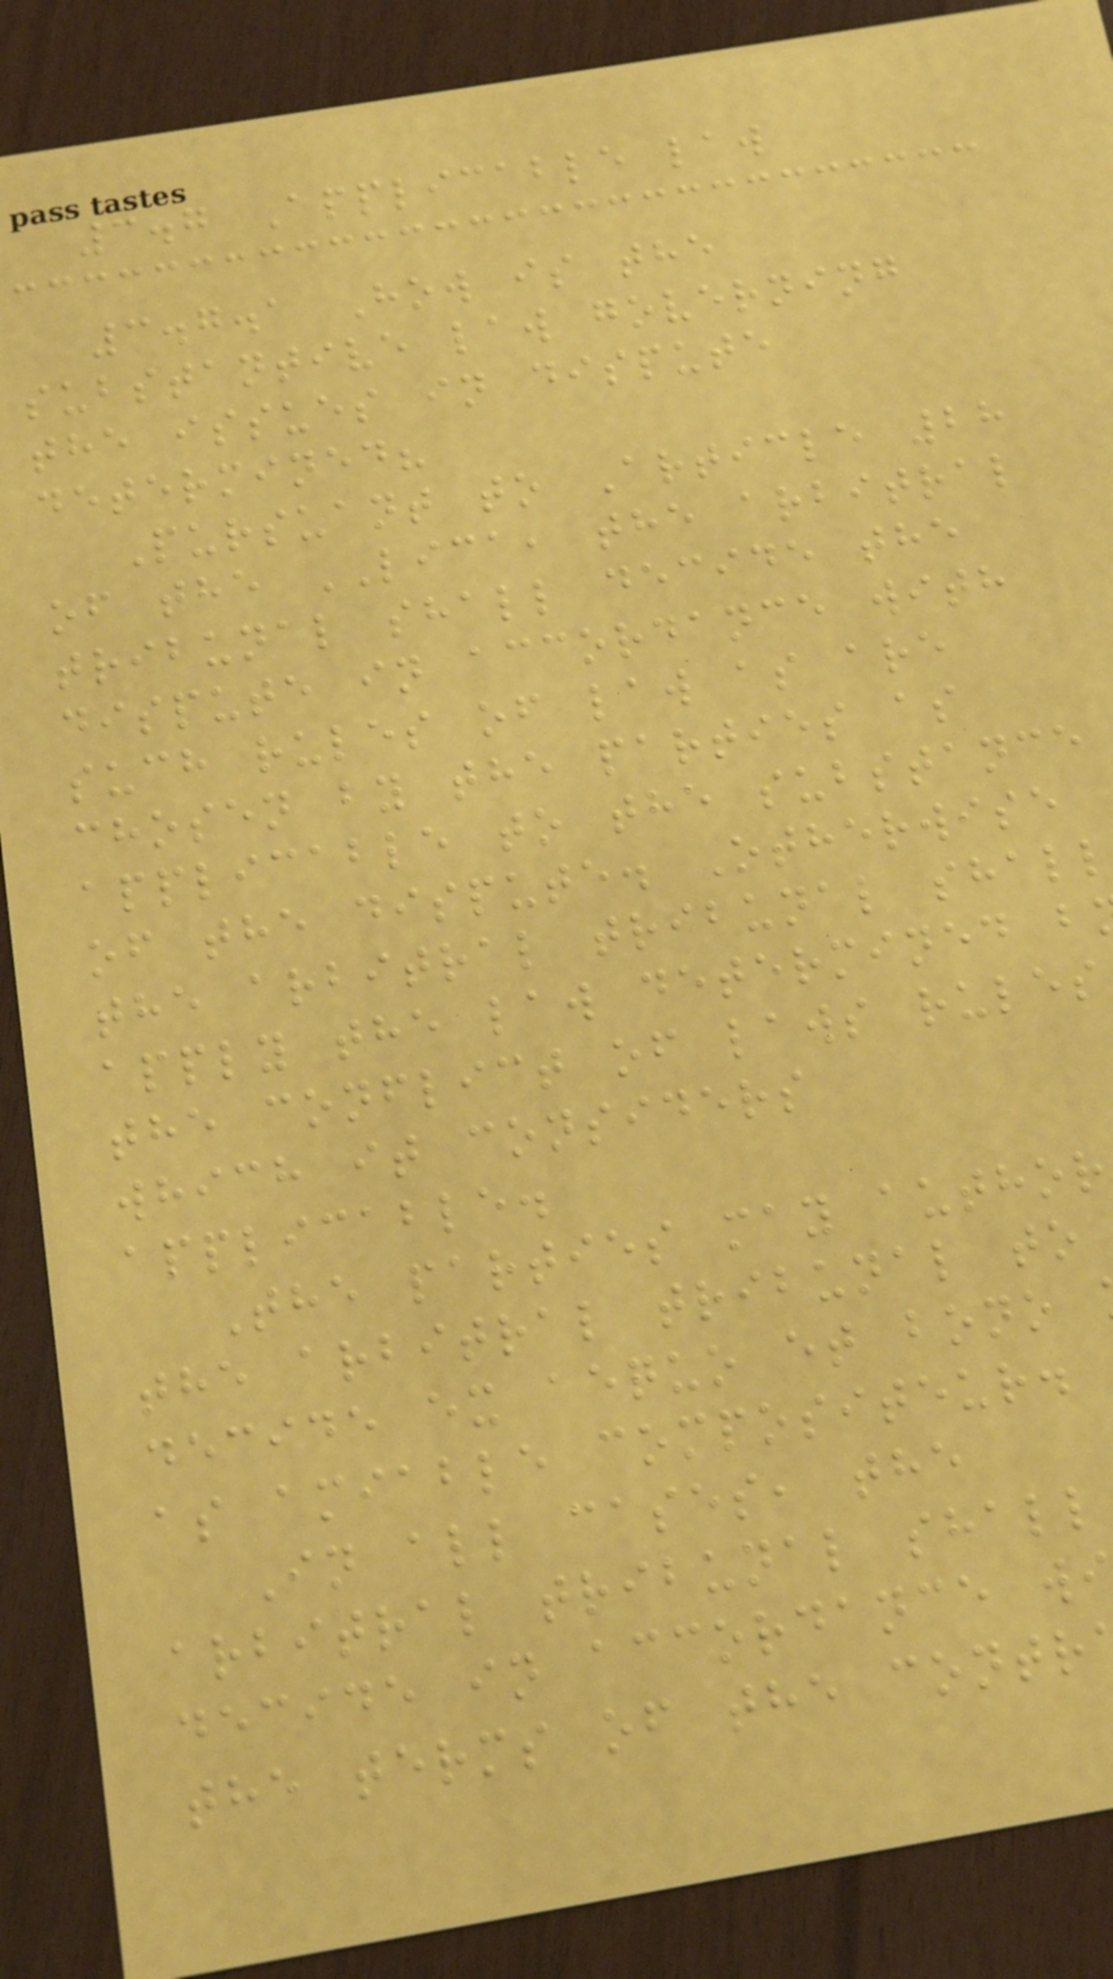3.7 Applicable law
3.7.1 How is the
substantive law governing
the issues in dispute
determined?
Pursuant to Article 28
of the LICA, the arbitral
tribunal shall decide the
dispute in accordance with
such rules of law as are
chosen by the parties as
applicable to the substance
of the dispute. Otherwise
the arbitral tribunal shall
apply the law determined b
the conflict of laws rules
which it considers
applicable.
The parties may author
the arbitral tribunal to
decide ex aequo et bono
as amiable compositeur.
In all cases, the
arbitral tribunal shall
decide in accordance w
the terms of the contr
